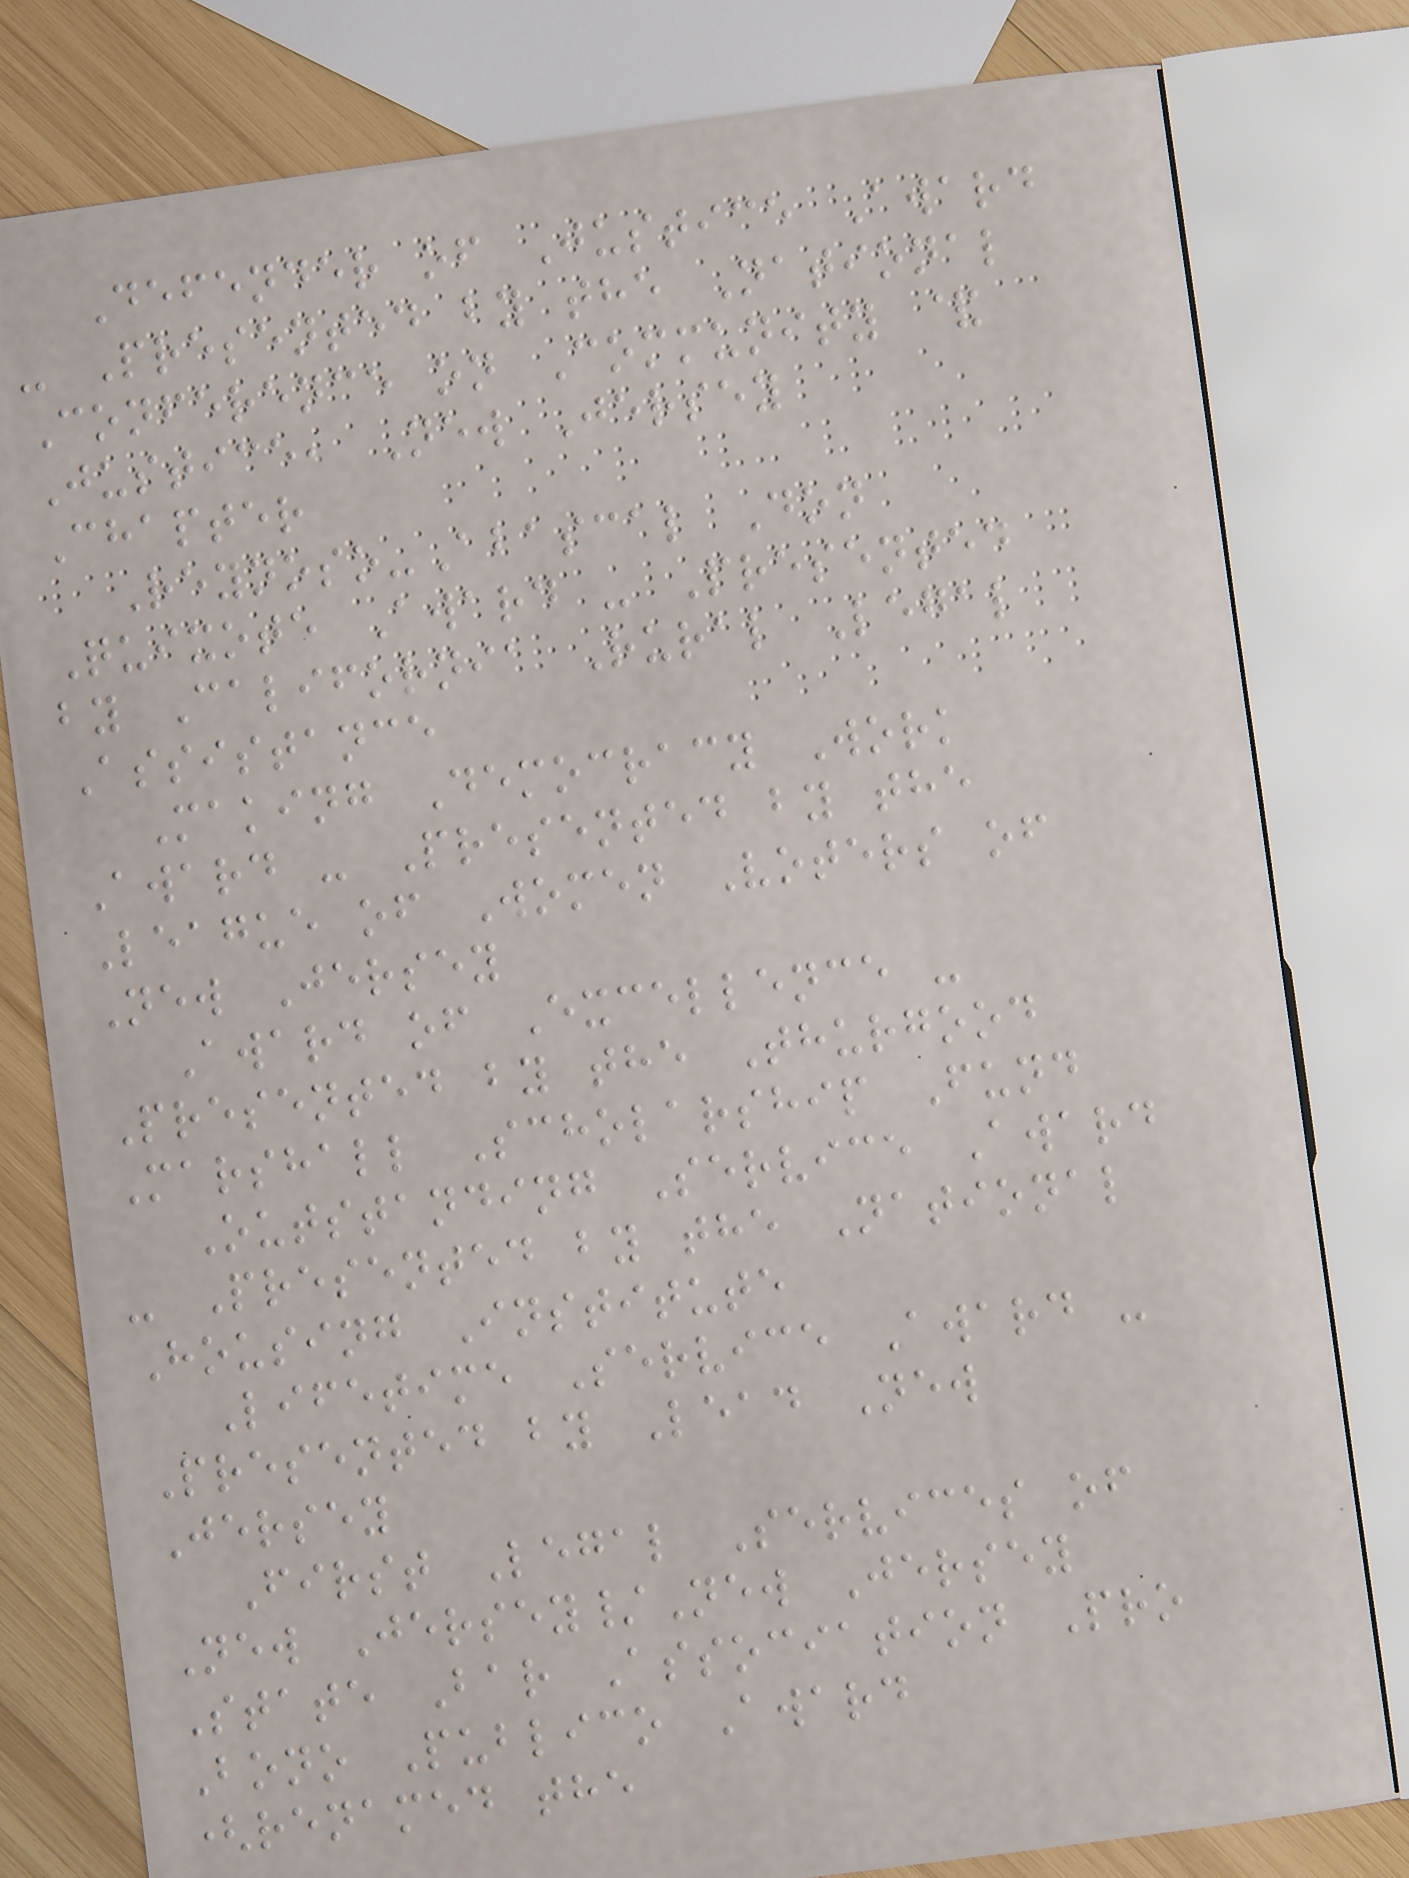Defender of Justice Award
- Presented by the National
Conference on Community &
Justice, New Jersey
Chapter
Reynoso-Abascal Don
Quixote Award - Presented
by California Rural Legal
Assistance
Making Democracy Work
Award - Presented by the
League of Women Voters of
New Jersey
Award of Excellence -
Presented by the Thurgood
Marshall Scholarship Fund
Outstanding Service Award
- Presented by the National
Housing Institute
Lifetime Service Award -
Presented by Lead New
Jersey
First Legal Services of
New Jersey/New Jersey
State Bar Association Pro
Bono Publico Award
(renamed the
